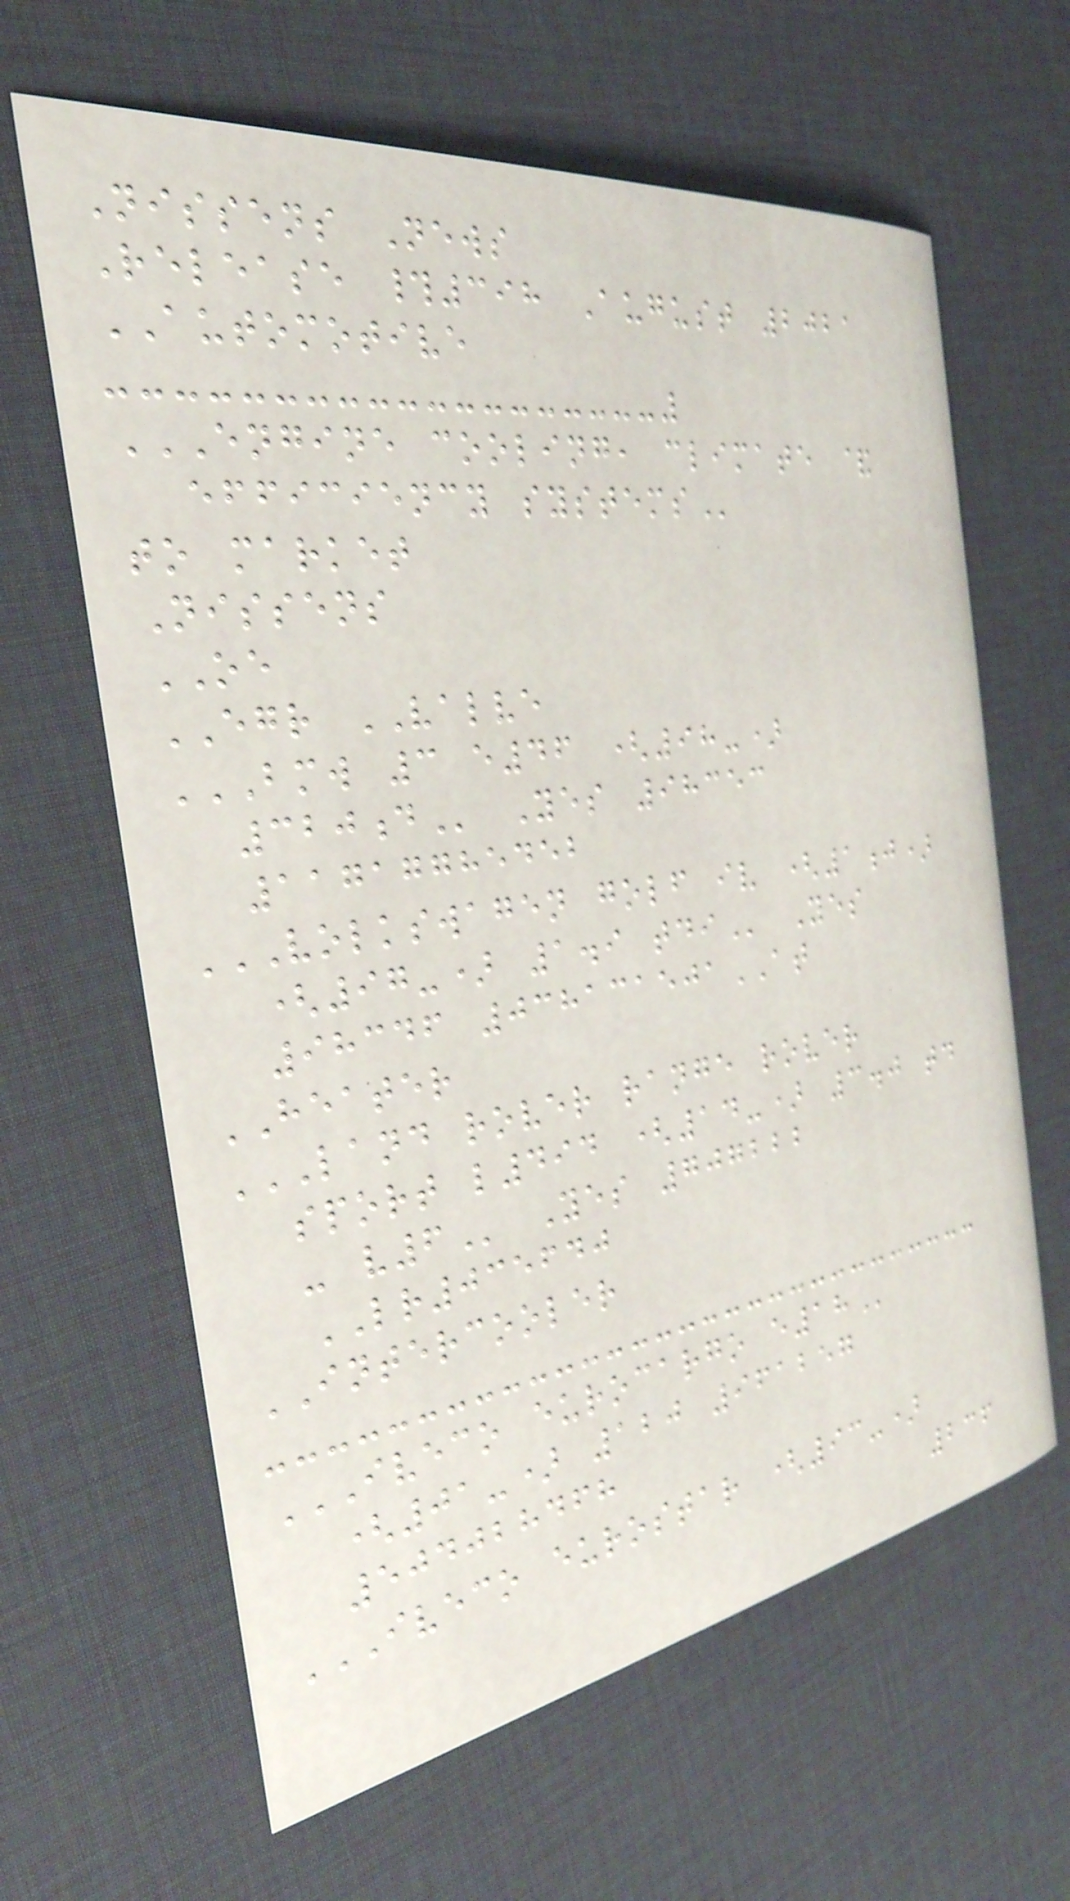Nissens News
Release #398 August 2021
AUTOMOTIVE
ENGINE COOLING, CLIMATE &
EFFICIENCY SYSTEMS
to market
Nissens
OE
EGR VALVE
BMW 3 E46 (98-)
320D Yes 98353
11717785452
VOLKSWAGEN GOLF IV (1J)
(97-) 1.9 TDI Yes
98346 038131501AT
HEATER
LAND ROVER RANGE ROVER
SPORT L494 (14-) 3.0 TD
- V6 Yes 707222
LR035640
INTERCOOLER
IVECO EUROCARGO E18
(01-) 120 961257
504028468
IVECO EUROSTAR (93-)
236
